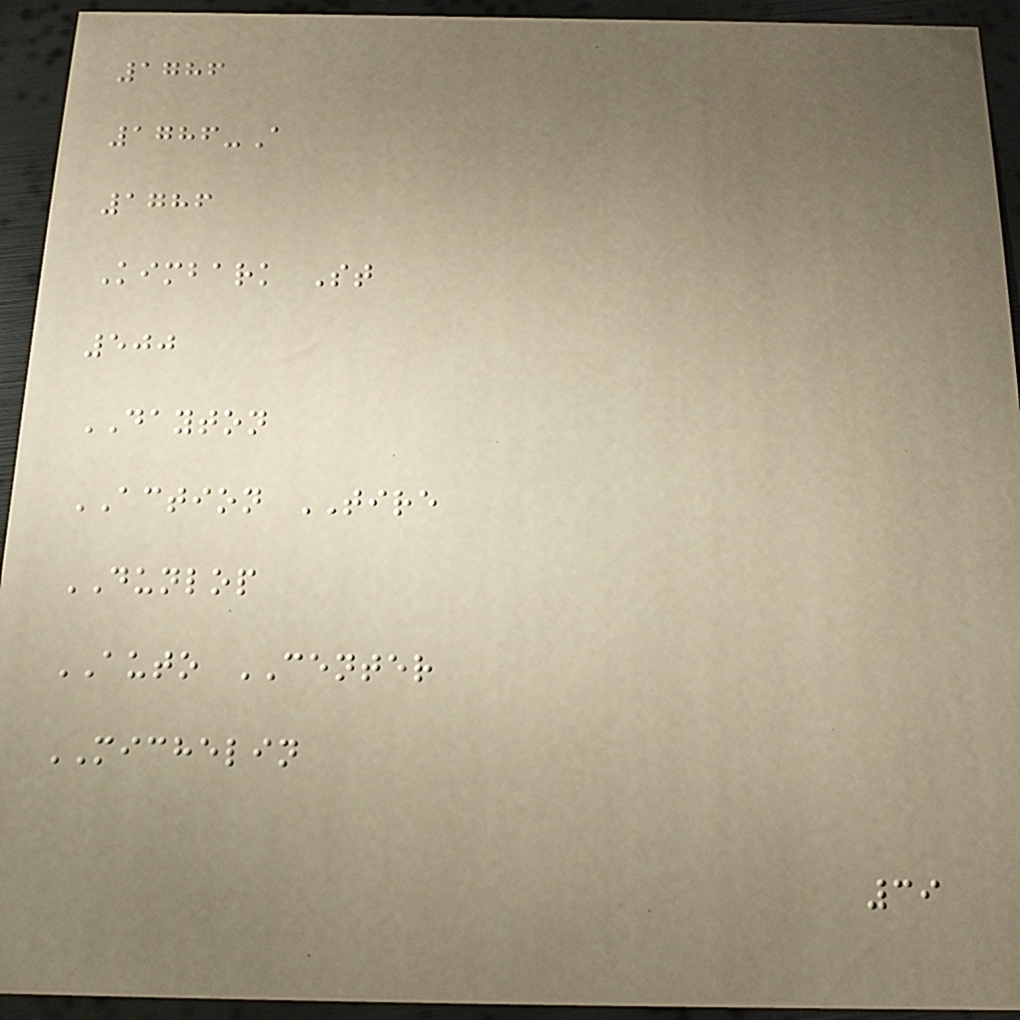1786
1786-A
1786
Kimbark St
500
DAYTON
ACTION TIRE
DUNLOP
AUTO CENTER
MICHELIN
39
